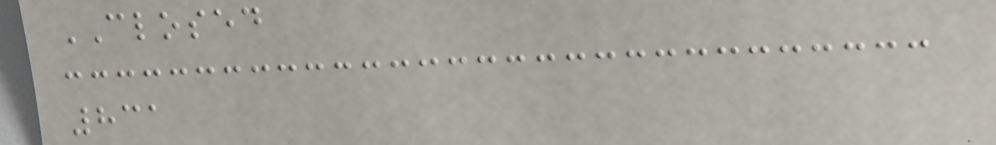CLOSED
831
